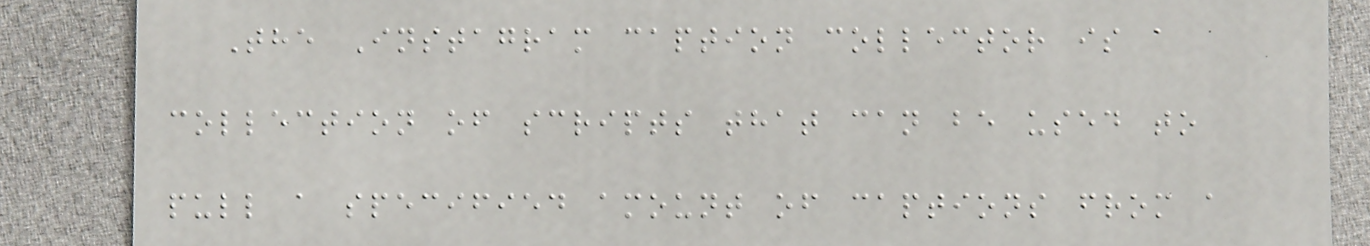The Instagram caption collector is a
collection of scripts that can be used to
pull a specified amount of captions from a
